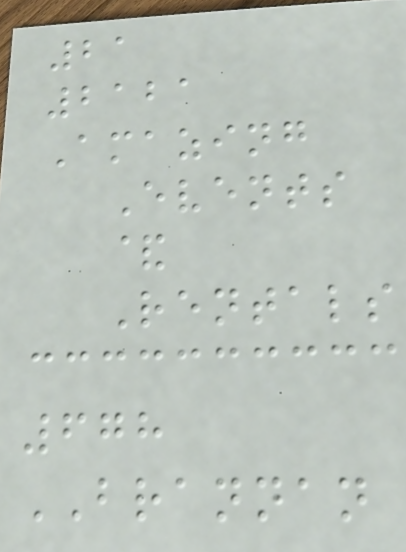21
2121
Amazing
Events
&
Rentals
678
BRANNAN
